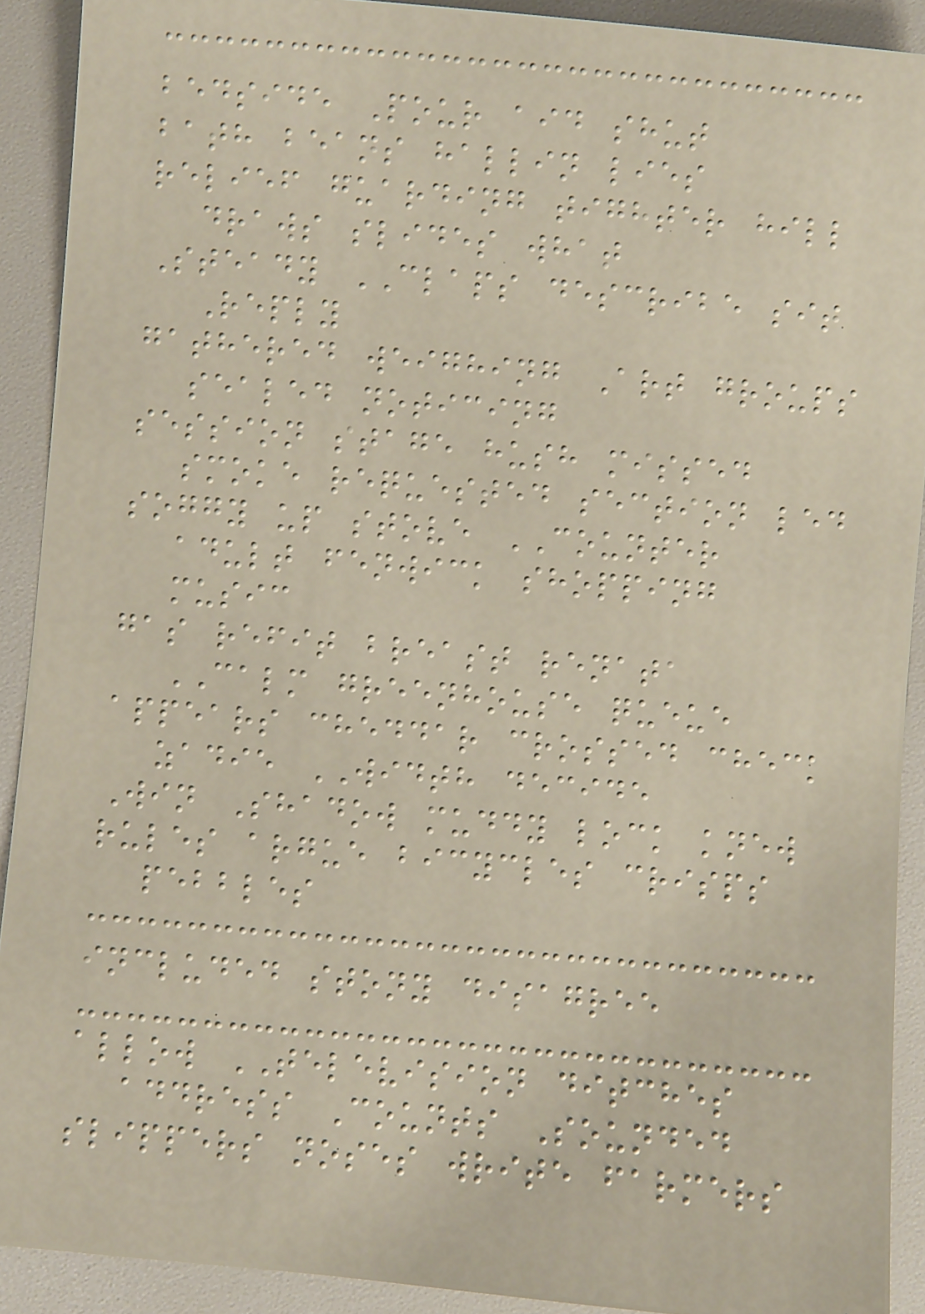bedside Pour aid shut
bath beans hallin lies
relief guarding tighter hill
draws slides what
Steady CLAPS describe sit
Reply
gathered weighing Art groups
sealed noticing
session stage hush missed
smoke requested section led
soggy up stove COUNTER
adult fenwick shopping
music
gas refit breast renata
CALM greenhouse queue
appears cheddar crossed check
zadie WIDTH decide
Win Shadow muddy lock knew
rules argue bicycles crisps
pebbles
included stony disagree
allow TELEVISION ditches
address Counts Sounded
slippers noses write farmers
